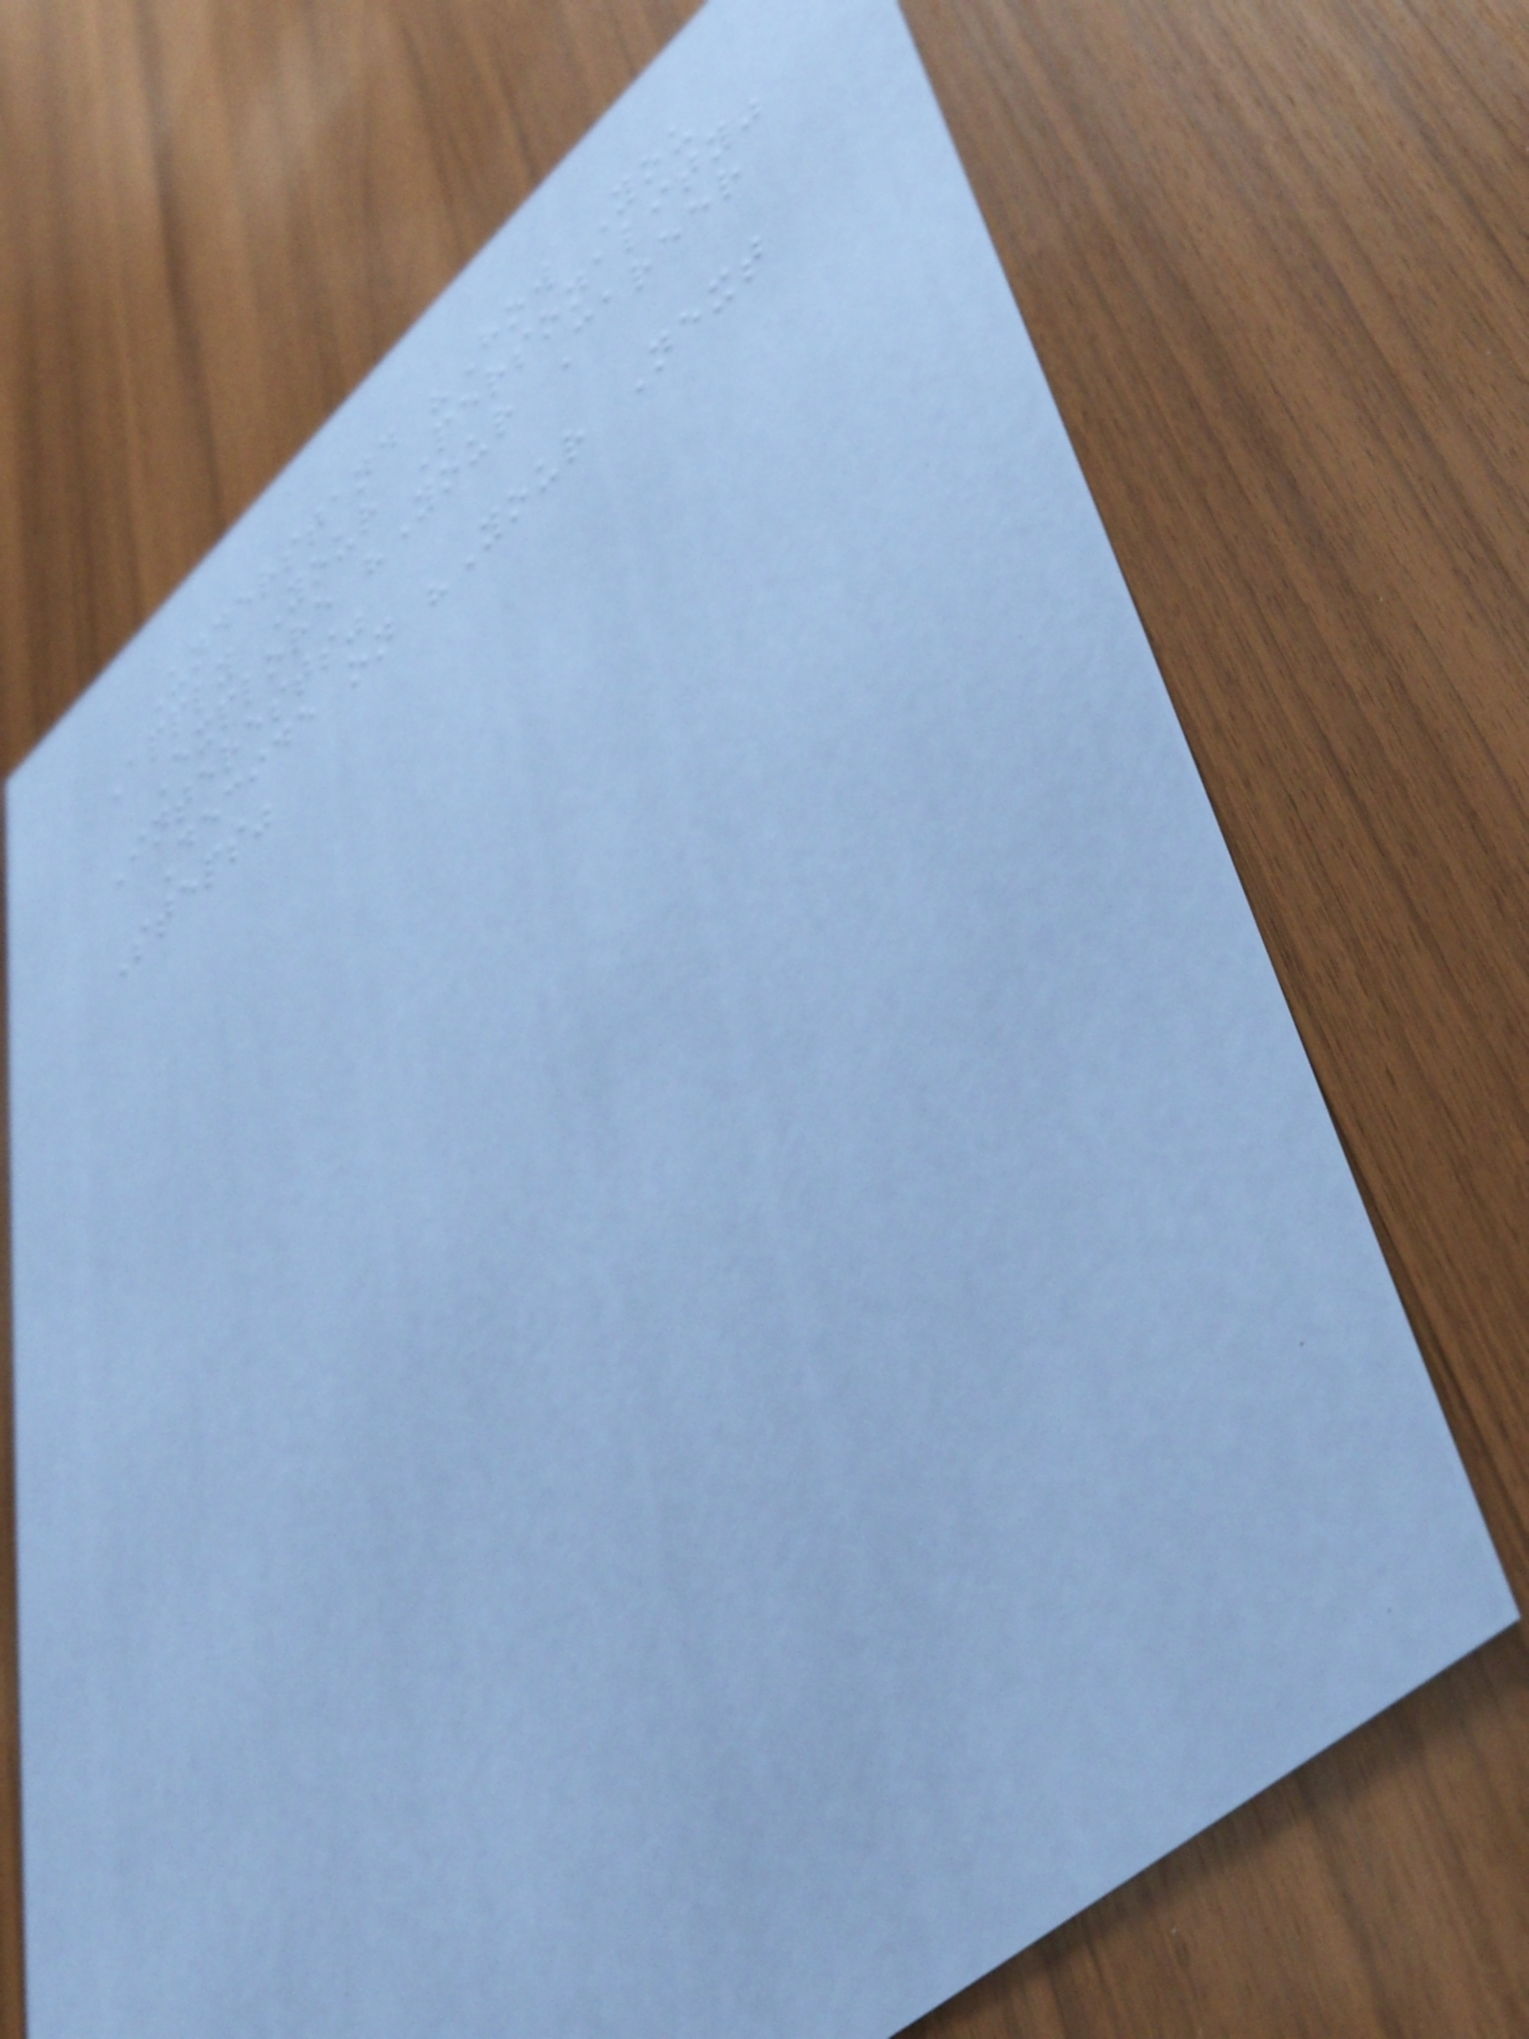Understand "How You
Apply Your Personality"
Explore "Your Career
Interests"
Decide on "Your Next
Steps"
